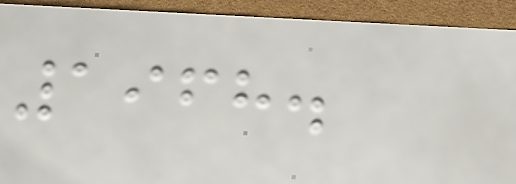1968.
